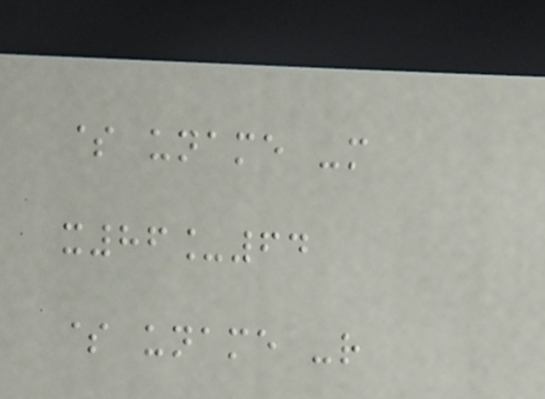$ uname -m
x86_64
$ uname -r
